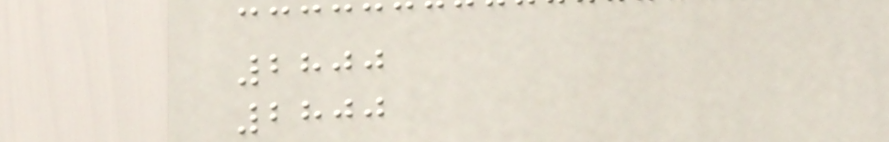2800
2800
